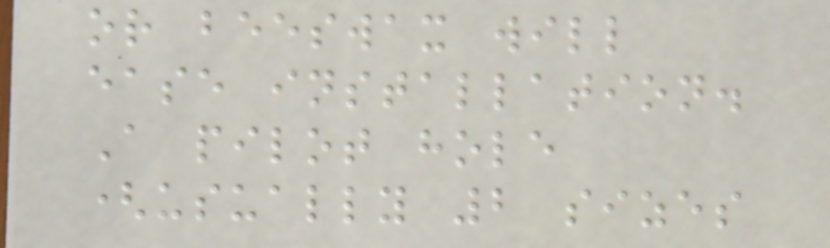or beeswax will
ease installation.
A pilot hole
(usually 2 sizes
